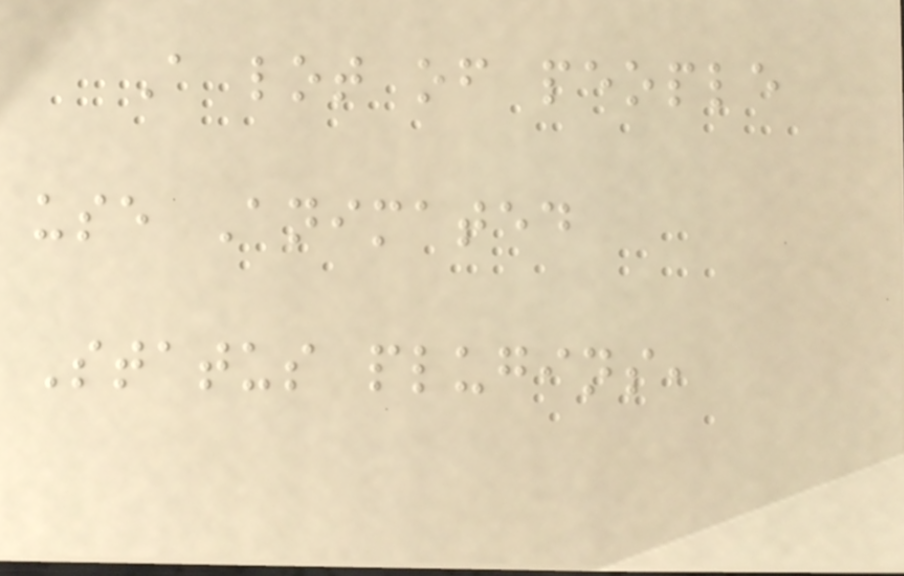A lot of people
use Animated
Status plugins,
